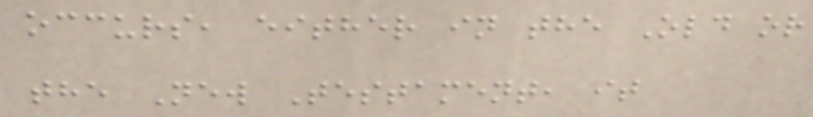occurs, either in the Old or
the New Testament, it
